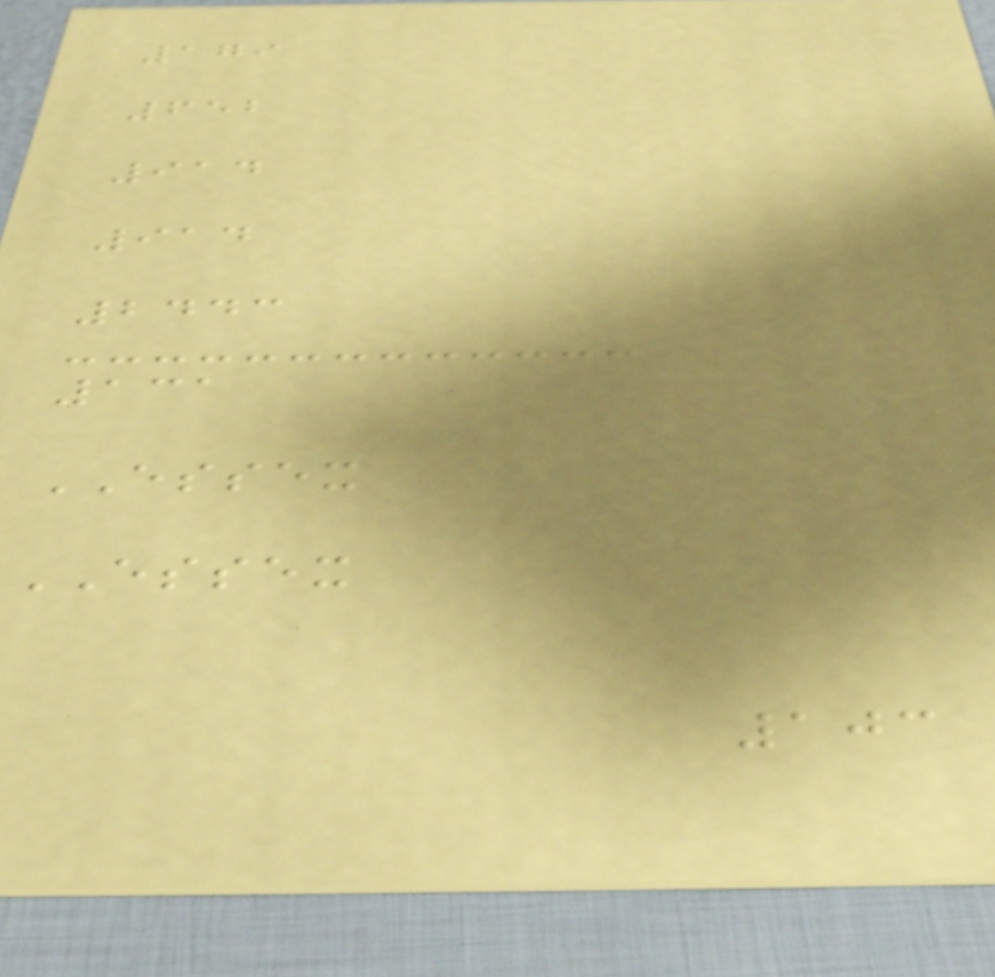179
652
914
914
2443
131
ESSEX
ESSEX
103
